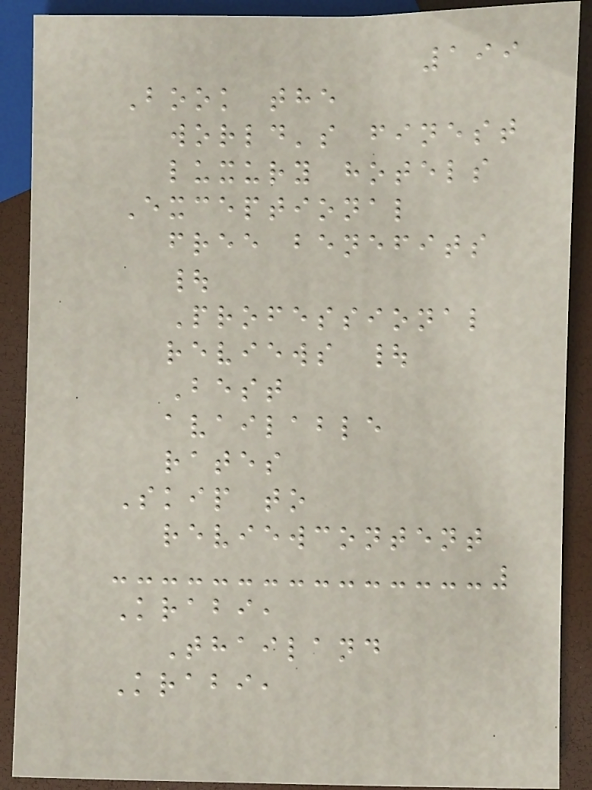199
Book the
world's finest
luxury hotels
Exceptional
free benefits
|
Professional
reviews |
Best
available
rates
Skip to
reviewcontent
Krabi,
Thailand
Krabi,
